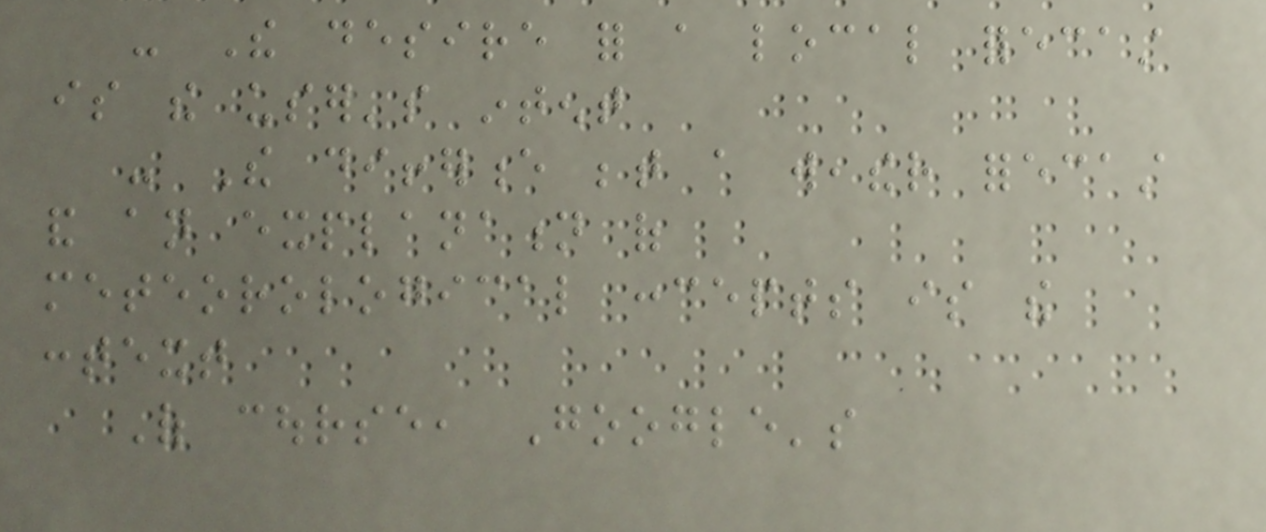- The desire for a local forecast
is the user's intent
- The difference between a weather forecast
and an explanation of
meteorological concepts is the
context
Of course, Google's
